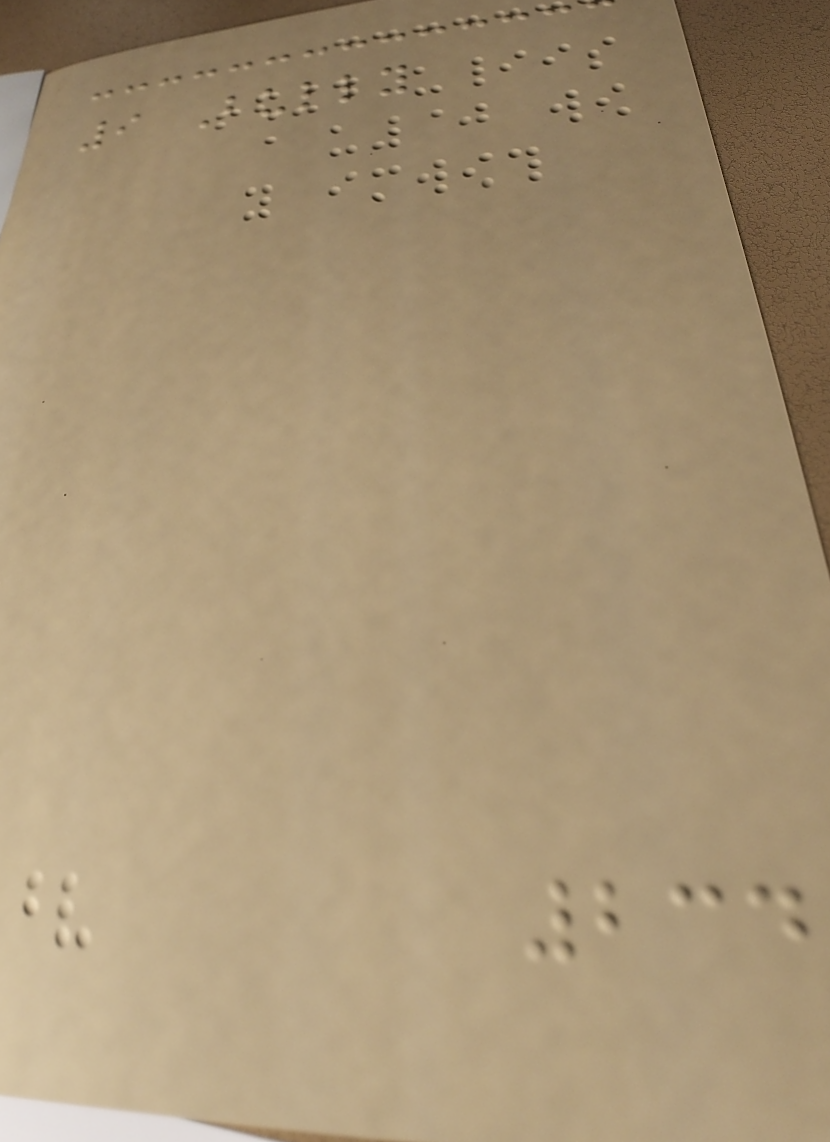9 Bully
234
